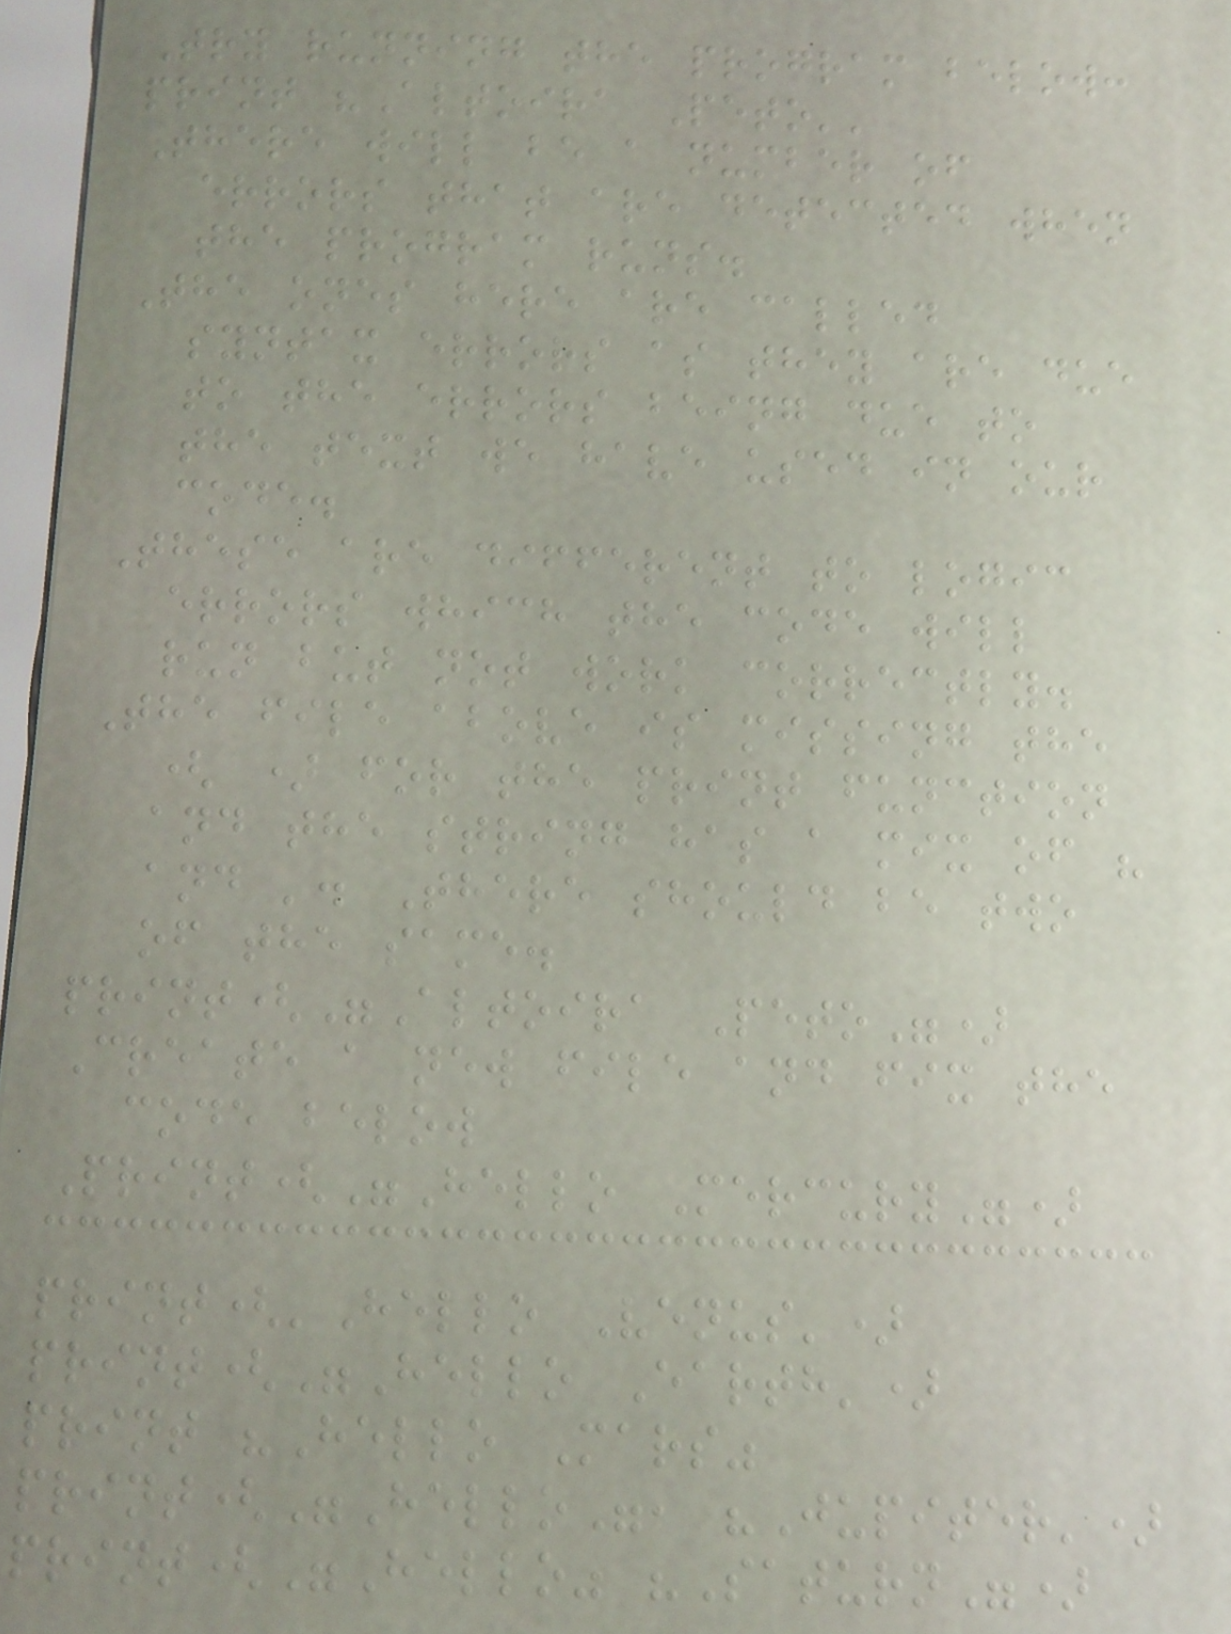Try running the program below:
print "Altoira Peto''
There will be a number of
errors that are detected when
the program runs.
The ones here are called
syntax errors as they are due
to the errors being due to
the text we have used in our
code.
These are different to logic
errors which the code will
run but not work correctly.
The file above is missing the
( ) for the print function
and the string has a mix of "
and '. There should be two
of the same.
print("Altoira Peto")
Create a new file and fix the
code below
Print("Hello Mercury")
print('Hello Venus')
print("Hello Earth')
print "Hello Mars"
print("Hello", "Jupiter')
print("Hello" "Saturn")
